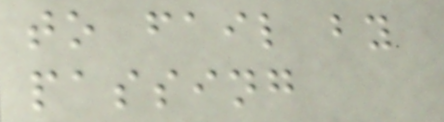to fail by
passing
